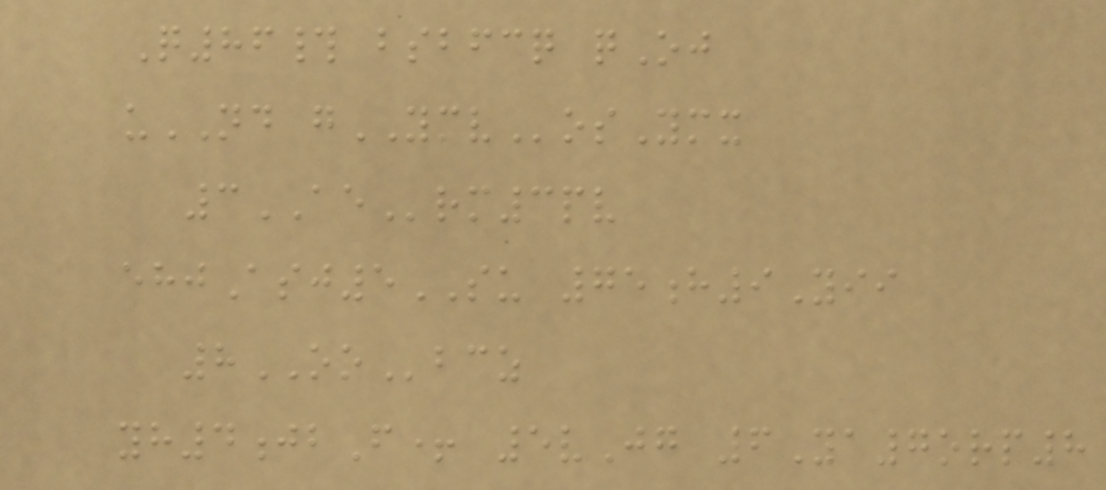Q86# bsbfcq qOj
uND gYMVosYmx
3AErm3pv
ehjAsj5SU 75h9Yii
8OObcz
yh4jbF+ 5vJg 6Ya7orp8
